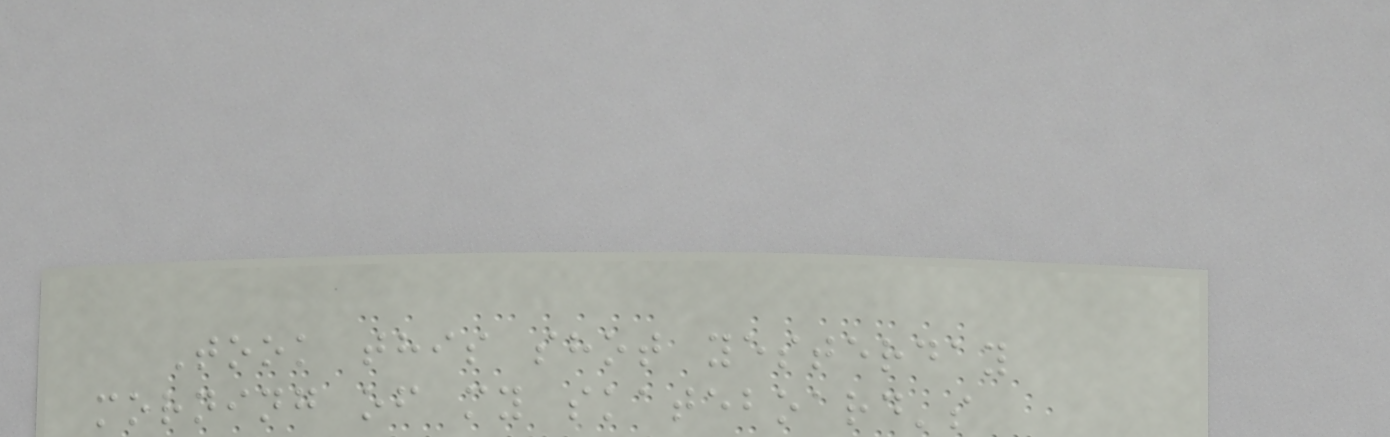Took this shot yesterday
morning of my skateboard's
